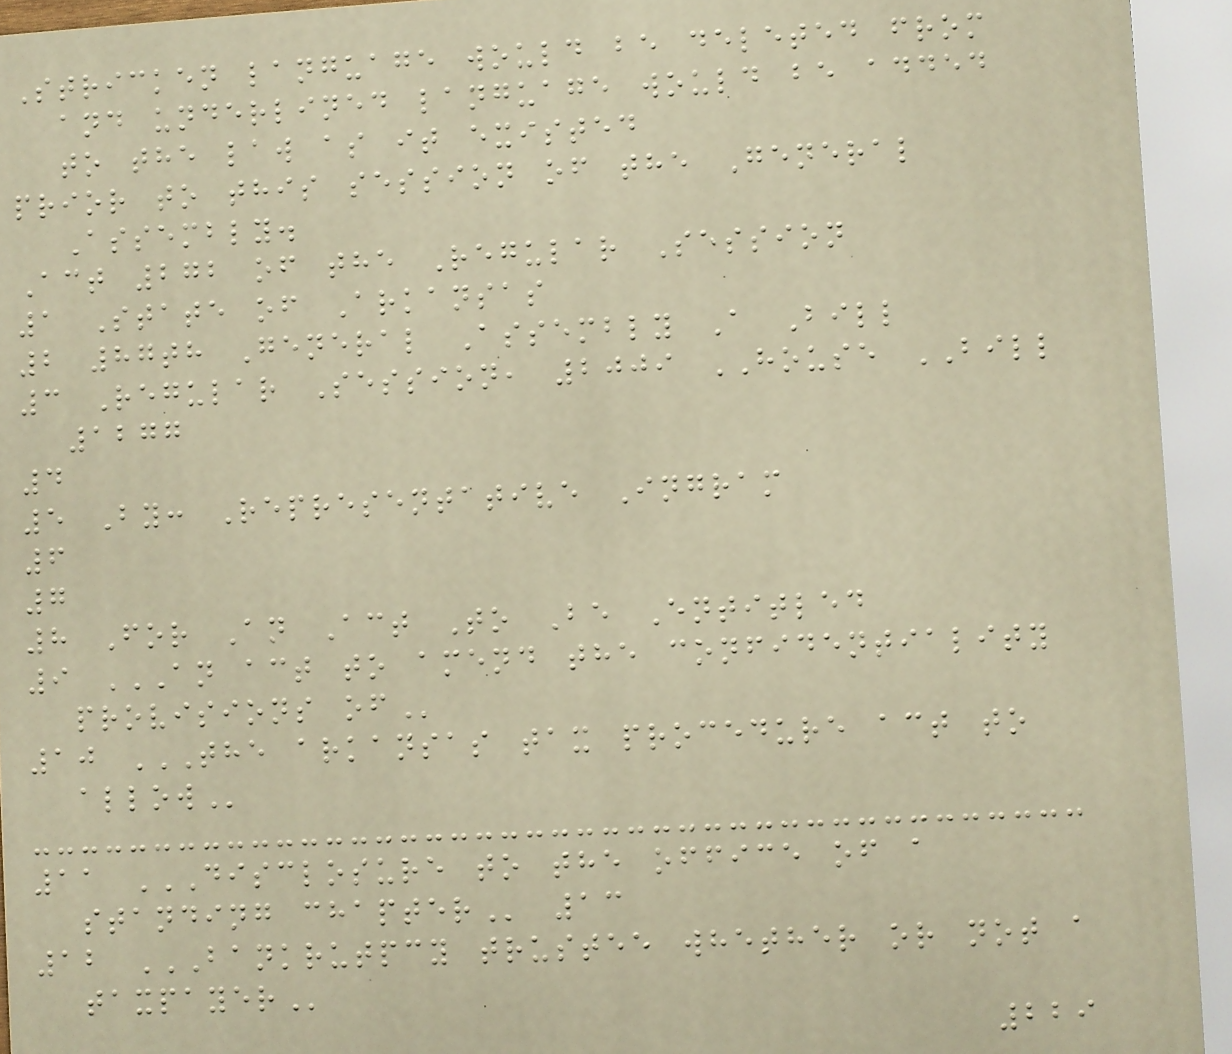Stricken language would be deleted from
and underlined language would be added
to the law as it existed
prior to this session of the General
Assembly.
Act 272 of the Regular Session
1 State of Arkansas
2 87th General Assembly A Bill
3 Regular Session, 2009 HOUSE BILL
1277
4
5 By: Representative Ingram
6
7
8 For An Act To Be Entitled
9 AN ACT TO AMEND THE CONFIDENTIALITY
PROVISIONS OF
10 THE ARKANSAS TAX PROCEDURE ACT TO
ALLOW
11 DISCLOSURE TO THE OFFICE OF A
STANDING CHAPTER 13
12 BANKRUTPCY TRUSTEE WHETHER OR NOT A
TAXPAYER
229
